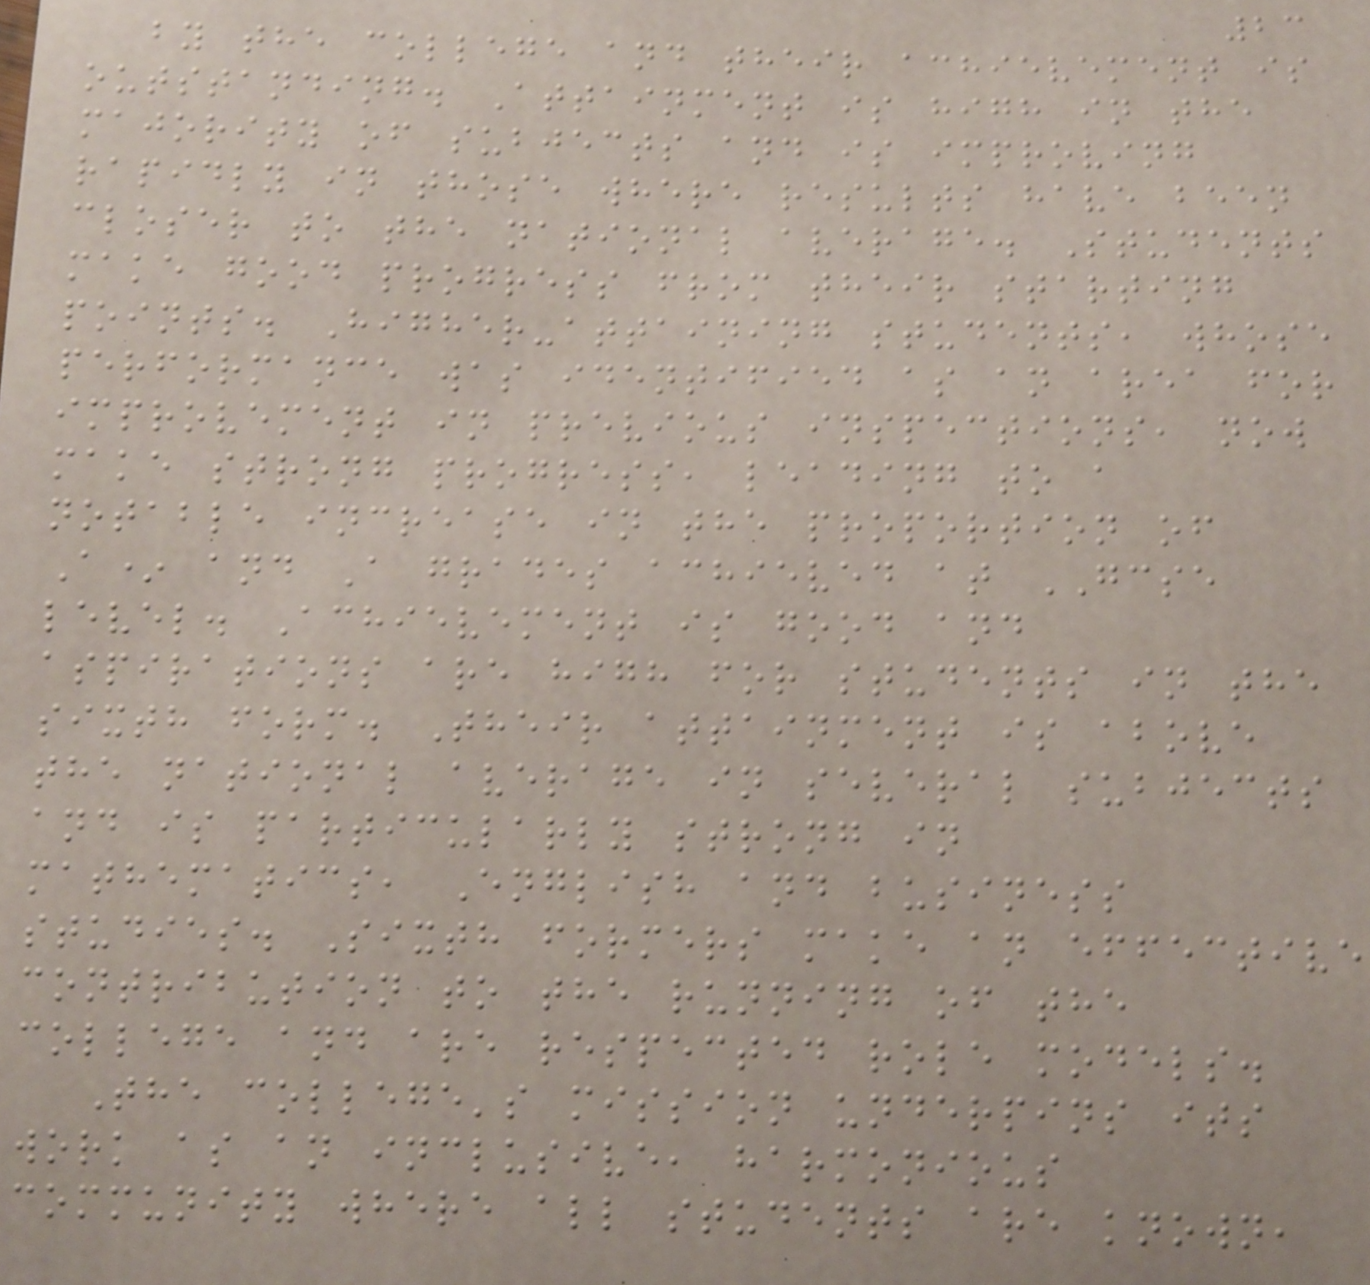23
by the college and their achievement is
outstanding. Attainment is high in the
majority of subjects and is improving
rapidly in those where results have been
closer to the national average. Students
make good progress from their starting
points. Higher-attaining students, whose
performance was identified as an area for
improvement in previous inspections, now
make strong progress, leading to a
notable increase in the proportion of
A* and A grades achieved at GCSE
level. Achievement is good and
aspirations are high for students in the
sixth form. Their attainment is above
the national average in several subjects
and is particularly strong in
mathematics, English and business
studies. Sixth formers make an effective
contribution to the running of the
college and are respected role models.
The college's mission underpins its
work as an inclusive, harmonious
community where all students are known,
